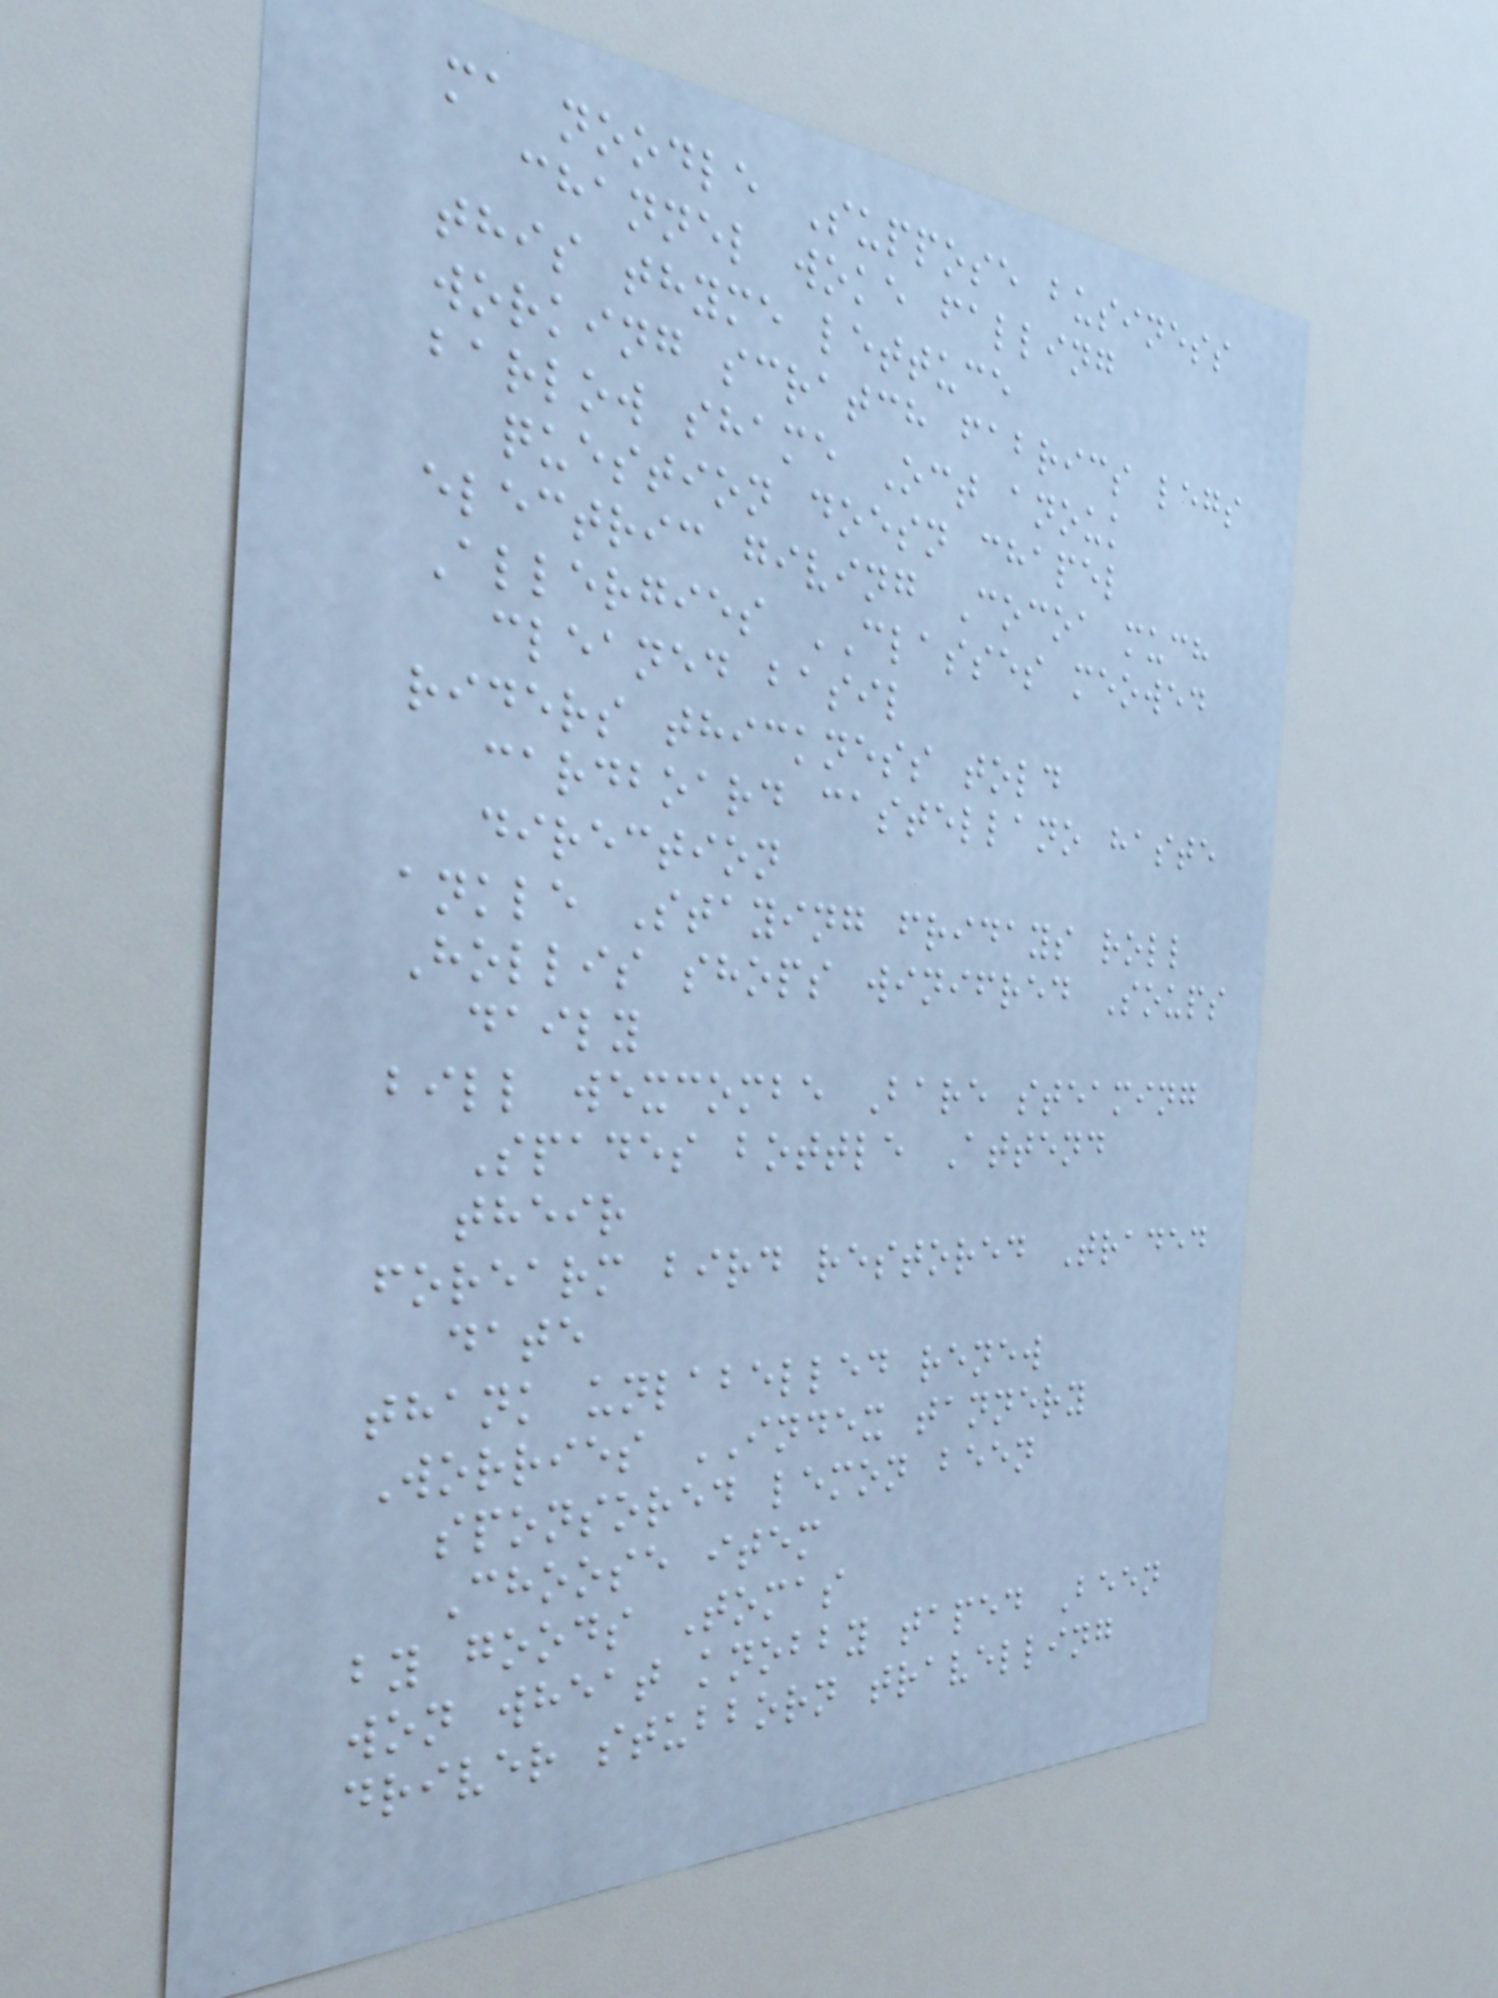ma noodle Suppose business
channel woke falling
this thyme lettuce
working scratch fabrics legs
barlow shame Oct anouk
question doesn chapel
electric giving Cocoa much
Allergies CLASSES meowed
cleaned basil
riders thickness told
cardboard castellano haste
direction
ankle Staying fridays roll
Hollis shops winifred Soups
daily
bill wexcombe Bare steaming
Spades bottle Attend
their
forearm bird restored Traded
date
thank unlabelled renew
Worries INDEX tannery
sponsored lemon been
Choose item
by goods Tomas
won wheat knobby taped Been
driver stubborn travelling
